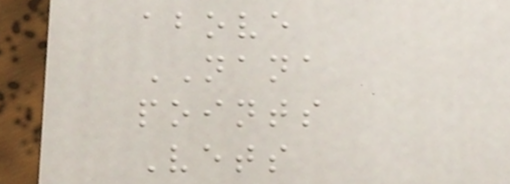above
NANA
points
Vets
